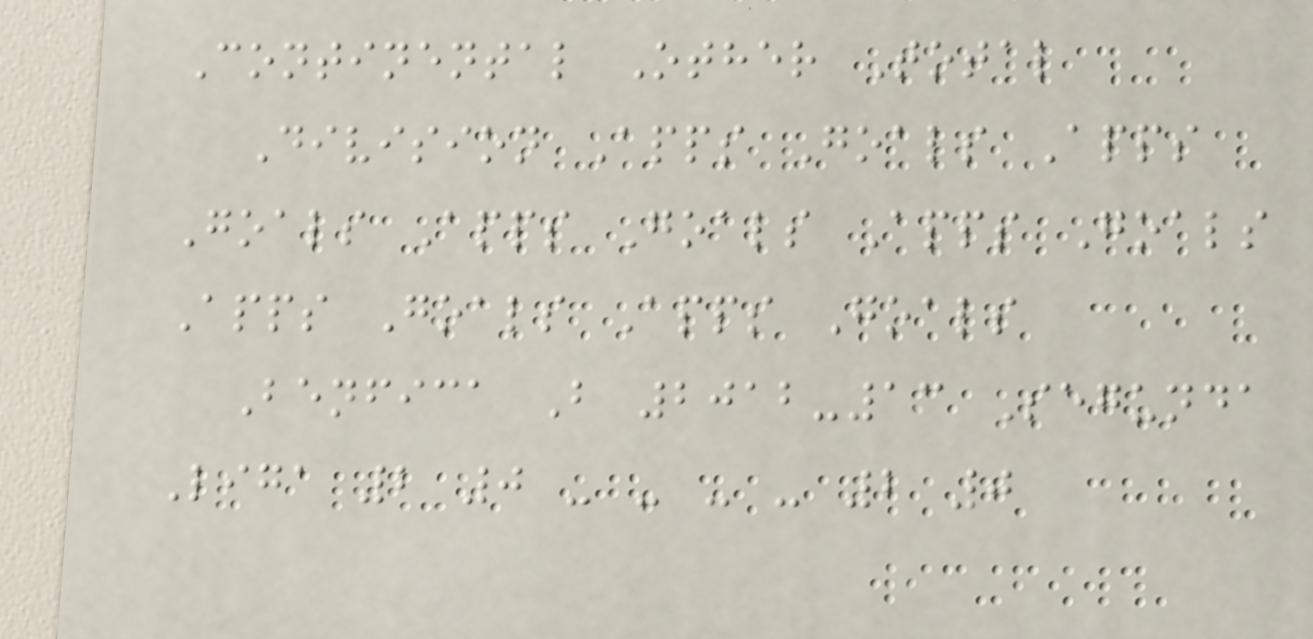Continental Other Total
Division Apps Goals Apps
Goals Apps Goals Apps Goals
Apps Goals Apps Goals
Benfica B 2012-13 Segunda
Liga 2 0 - - - - 2 0
